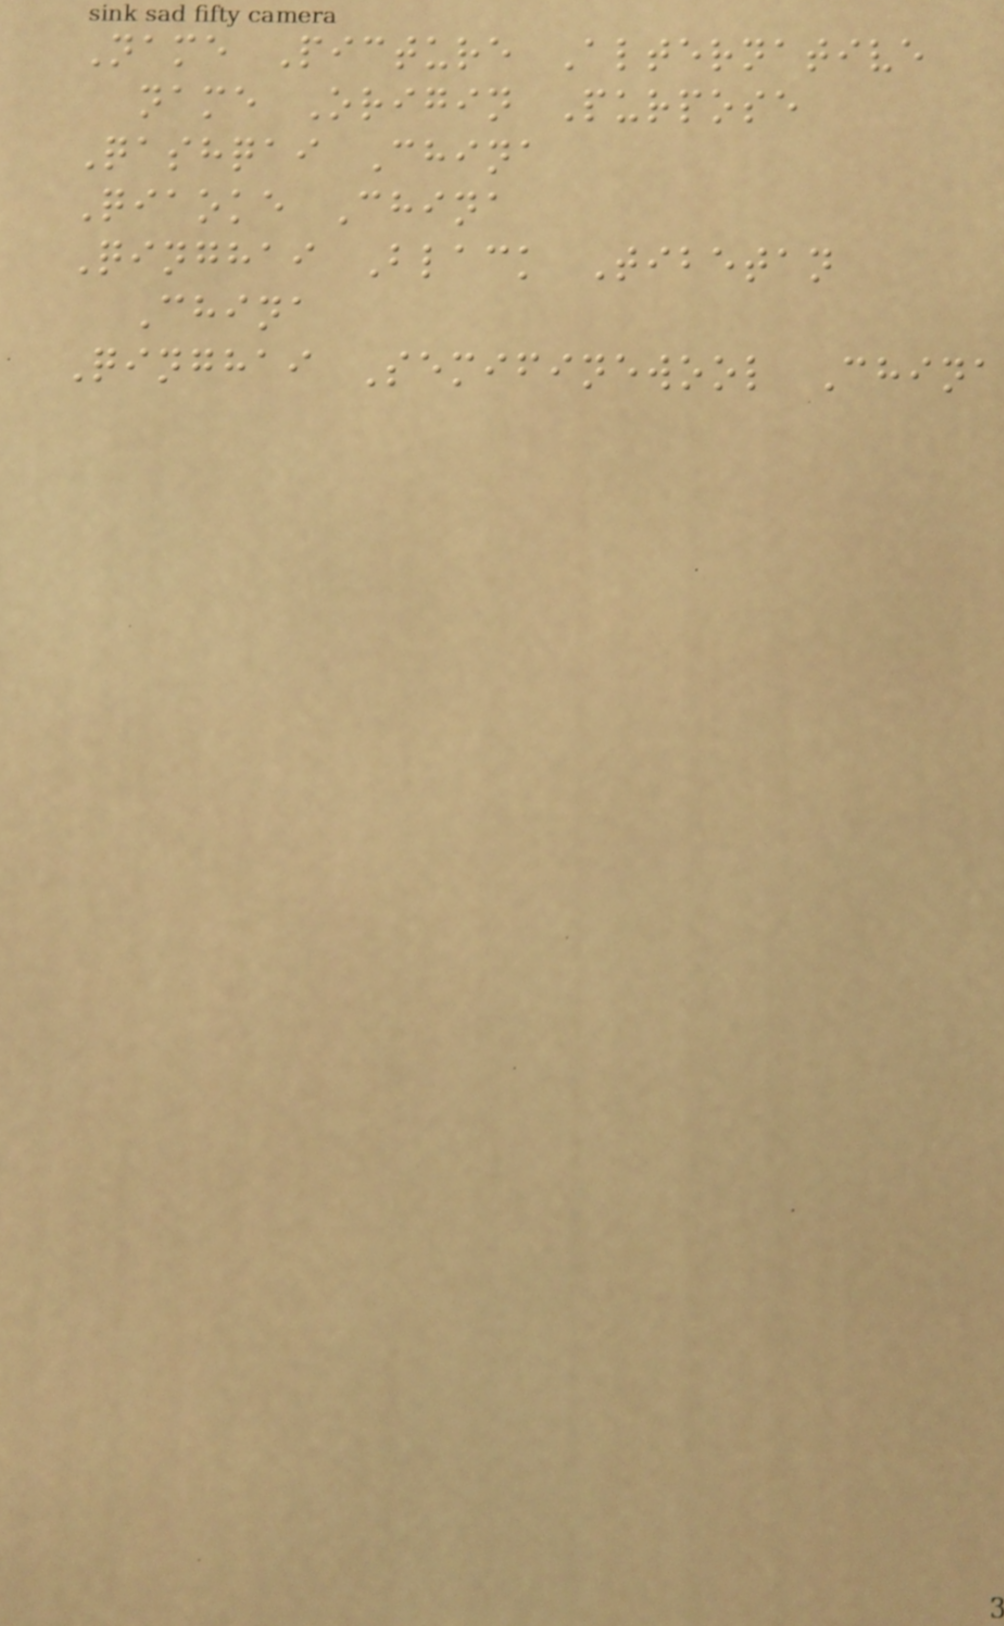Name Picture Alternative
name Origin Purpose
Qashqai China
Qiaoke China
Qinghai Black Tibetan
China
Qinghai Semifinewool China
